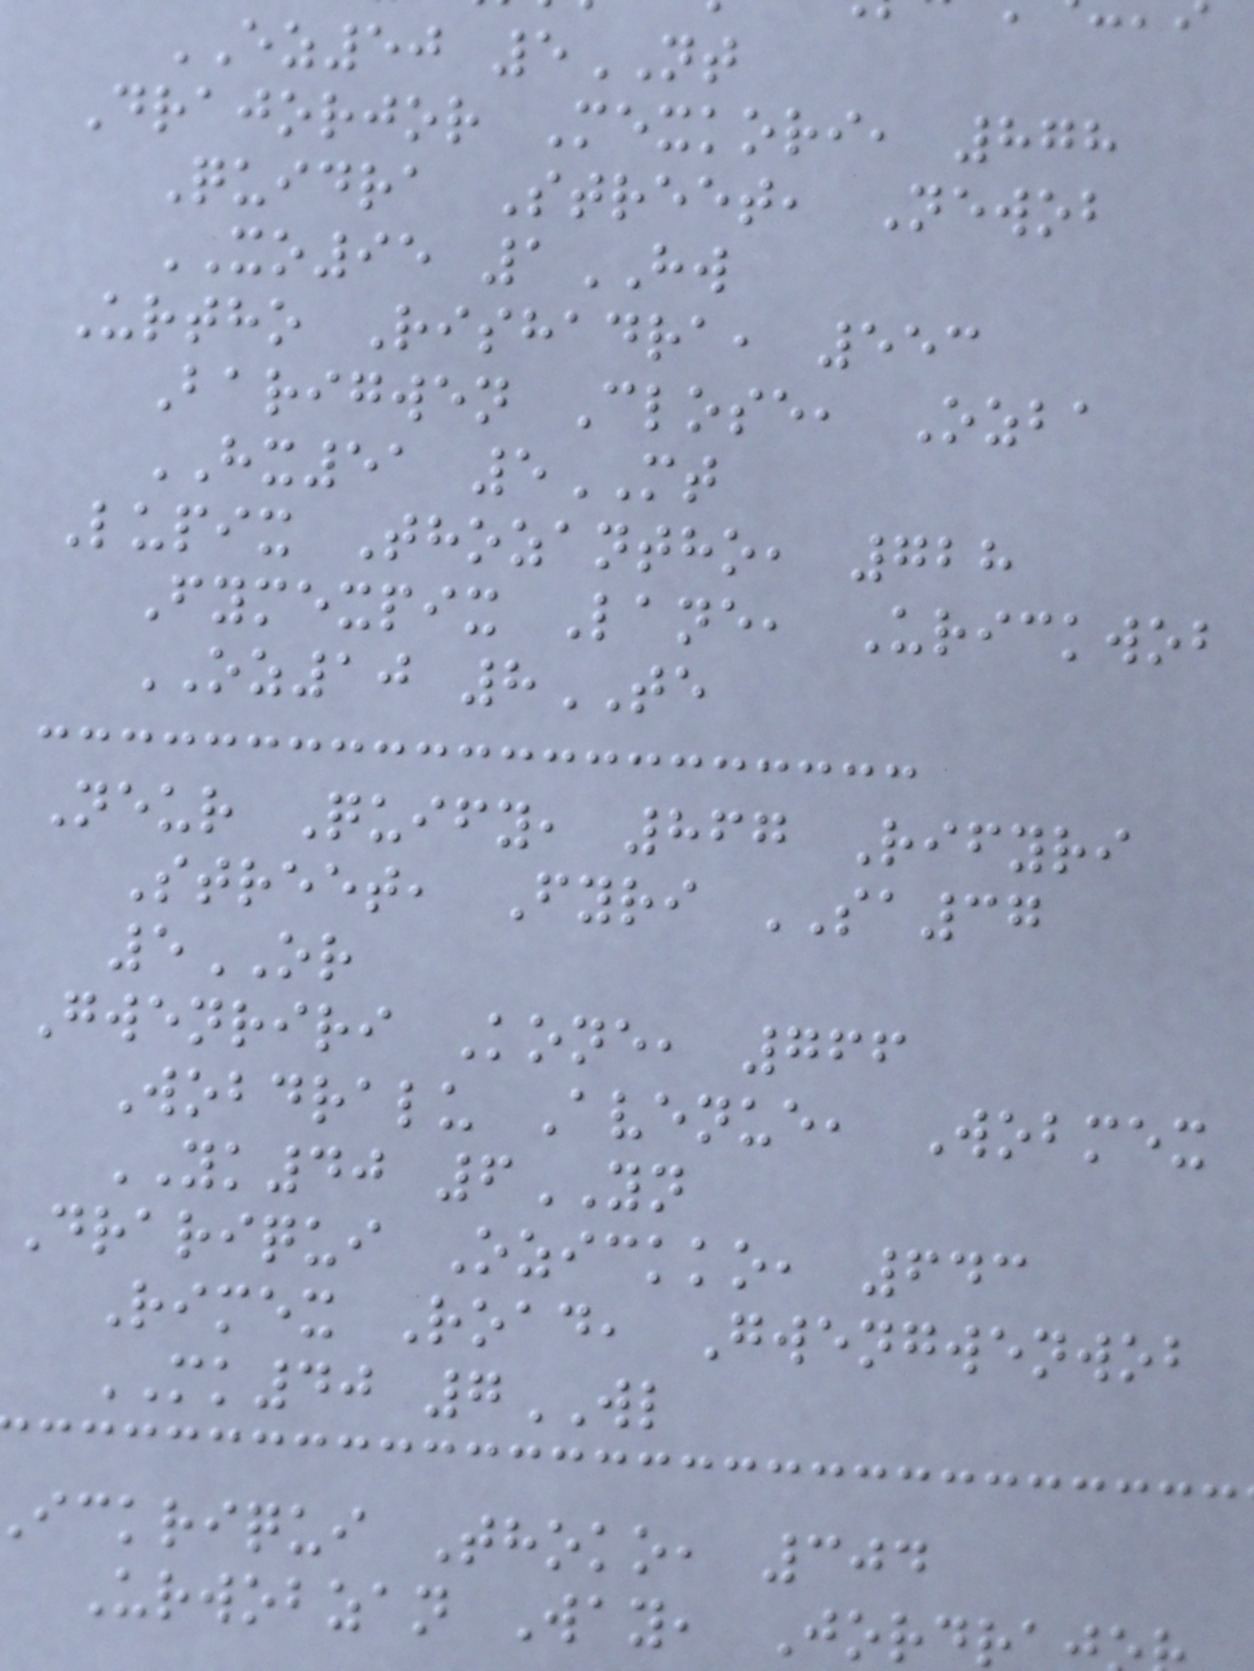EZ50 5NT
Drajorjor Mexkori, 878
Quidra Street, Newob
XO95 1HW
Urtho Rishadra, 553
Barigwen Close, Ozba
HX51 5MT
Lupix Thozantho, 728
Fymexpix Lane, Urickwob
OZ10 8TE
Neur Quify, 867 Rifyri
Street, Fyri SA37
5OR
Gwenriri Kone, 766
Wobdralu Avenue, Wobmex
YK40 6YN
Drariqui Ozickko, 643
Rimex Road, Gwengwenwob
MK40 7WL
ickriqui Thoko, 304
Urwobzan Way, Jordr
